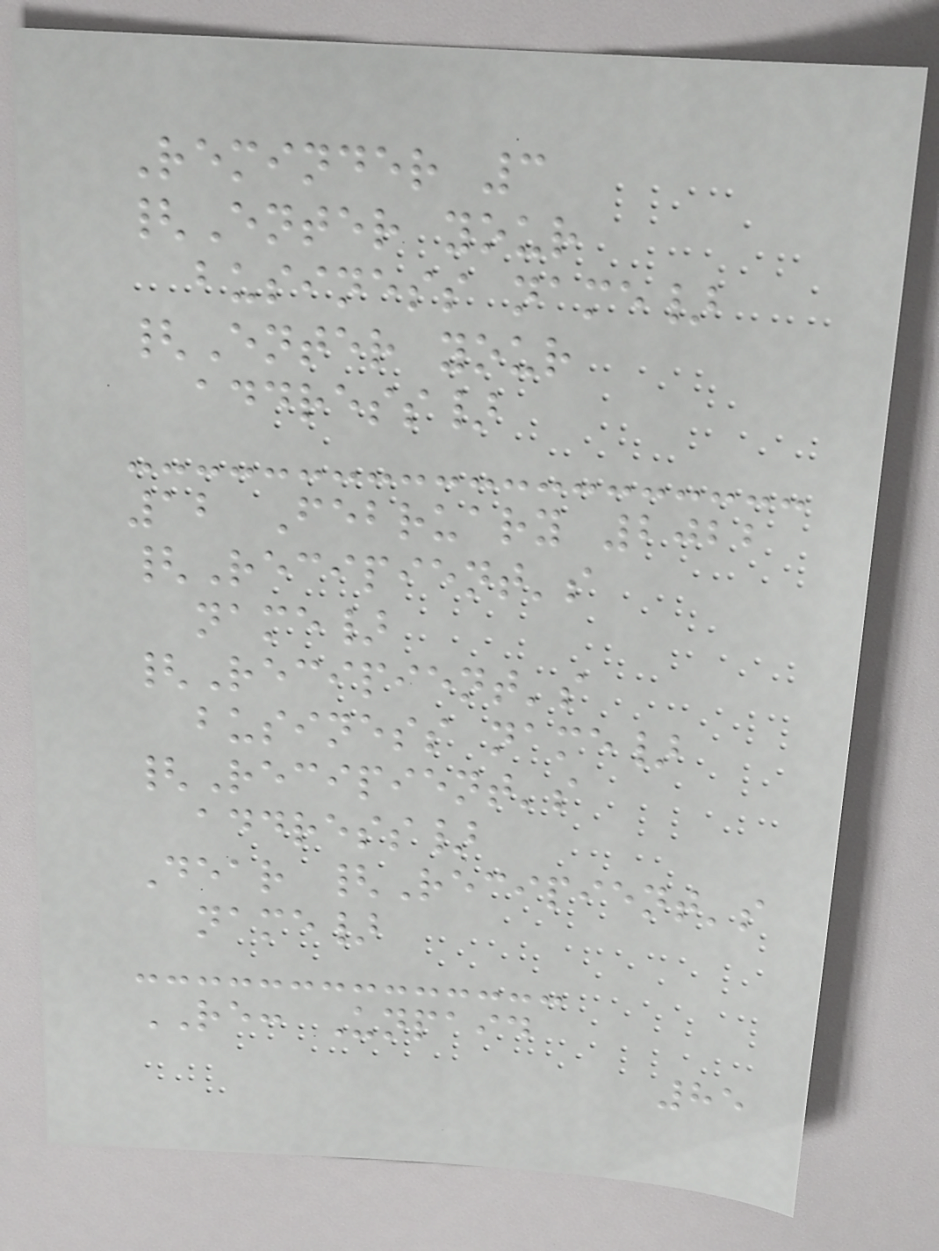Reminder 3
{Enter your
business name}
{Enter your
address}
12 February 2022
{Recipient's
name}
{Recipient's
business name}
{Recipient's
address}
Dear {Recipient's
name}
RE: Unpaid
85
